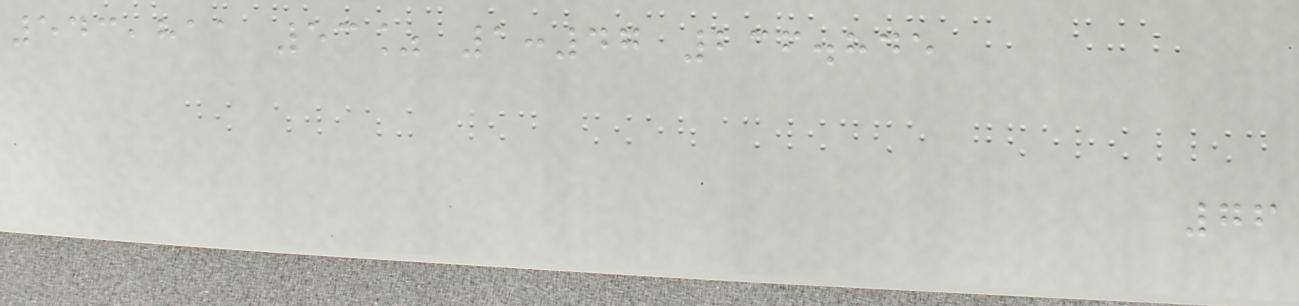543,811 53% 1:47 236.845
76
